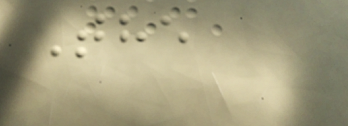The
